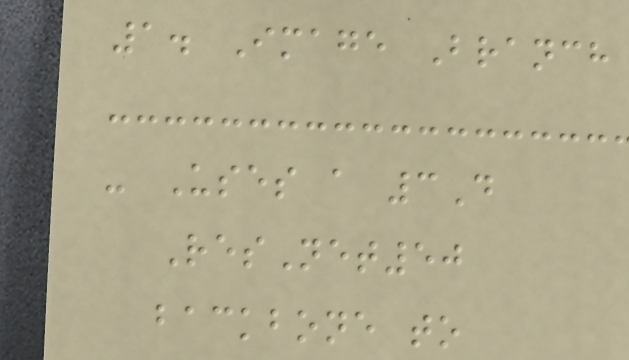1. Image Branch
- Uses a 3D
ResNet50
backbone to
